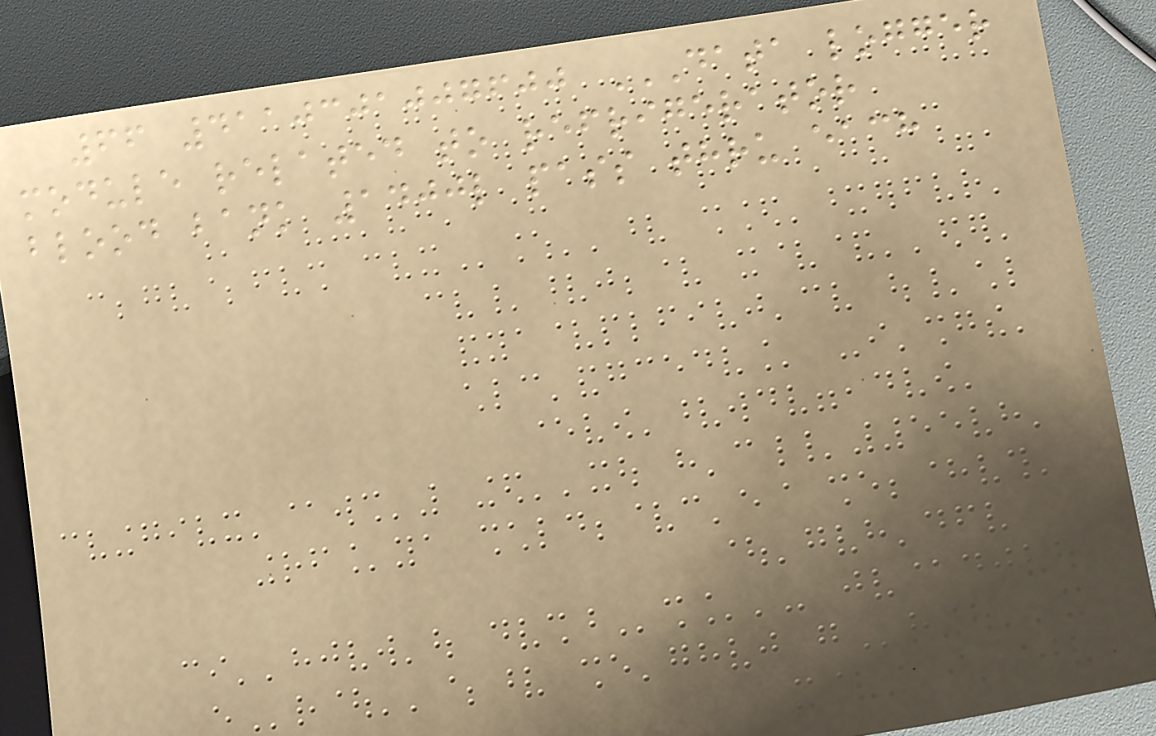66 4110301007600 DATA LOGGER
MODULE RELATED TO REFRIGERATOR
BLOOD BANK 1400L PASS THRU EACH
